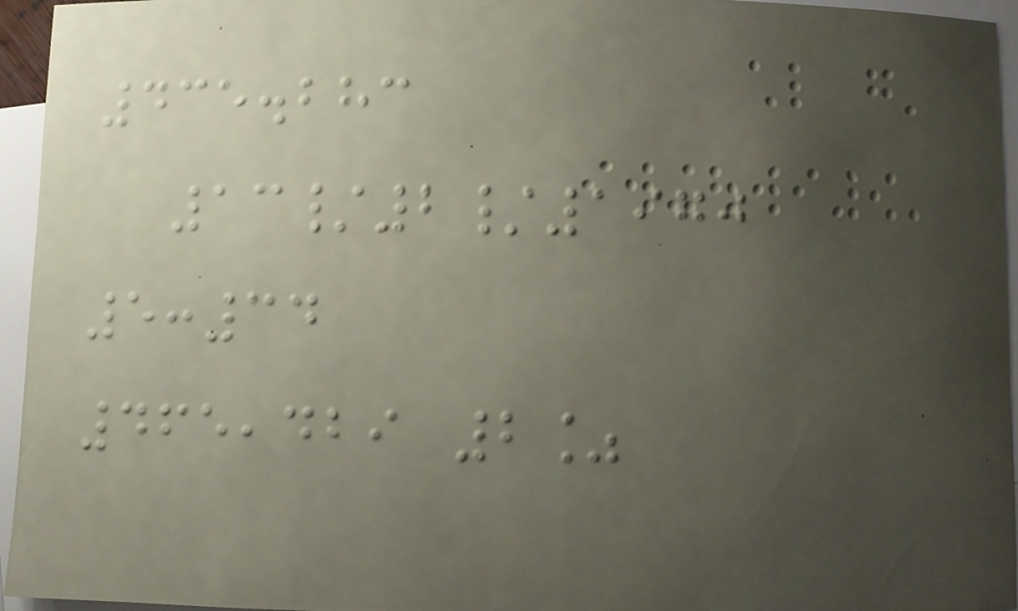435.283
13/2/1970
5:34
465,429 2%
